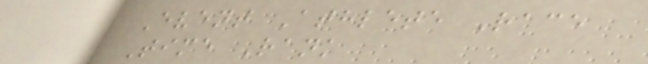Event Athlete Race
Time Rank
